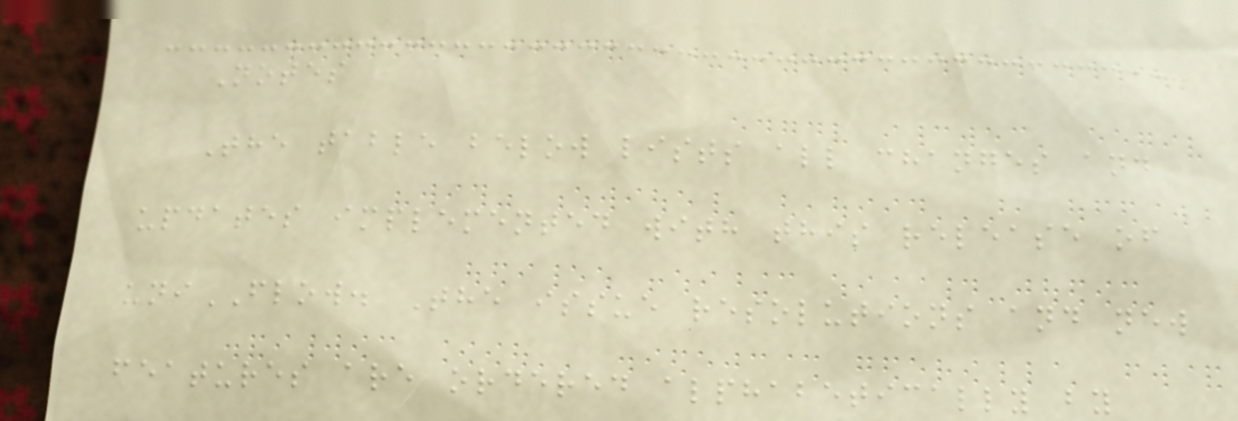Notes
The table below lists all changes and
updates implemented with this release of
uniFLOW. The issue resolutions and new
features are ordered alphabetically by
